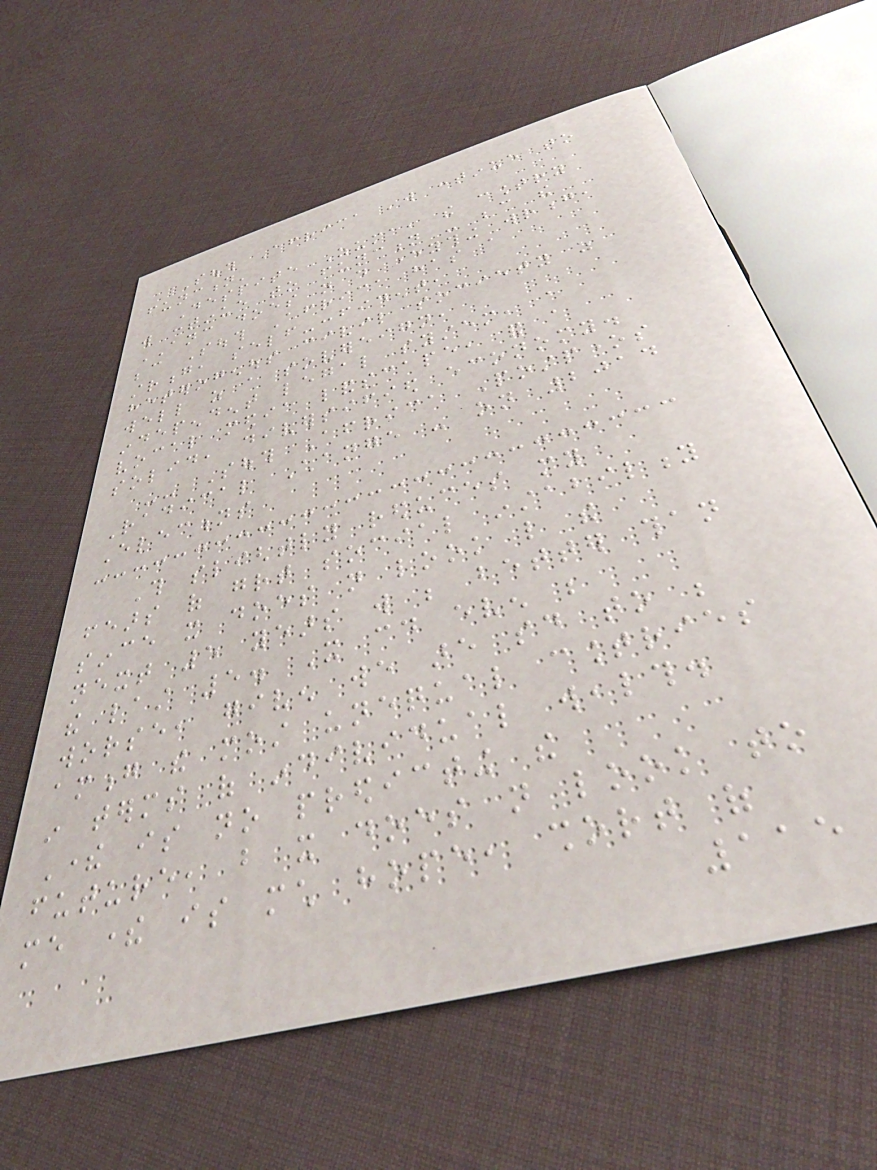South Africa 'will continue to
function'
Despite Zuma, the country
will continue to function - because the
ANC does not do everything wrong,
because South Africa has a
strong, self-confident,
heterogenous civil society as
well as a sovereign,
independent legal system, a
vocal media landscape, and a
solid, diversified economy.
-- South Africa Postpones
Radical Change - on 2014
Elections
This slightly reduces my
fears of great social instability
since it does not look like the
next 5 years will be better than
the last 5. It could even be
worse, given we are said to be
among the most unequal countries
in terms of individual wealth.
There is no predicting the
future, but it does not look to
me there is much hope, short of
115
